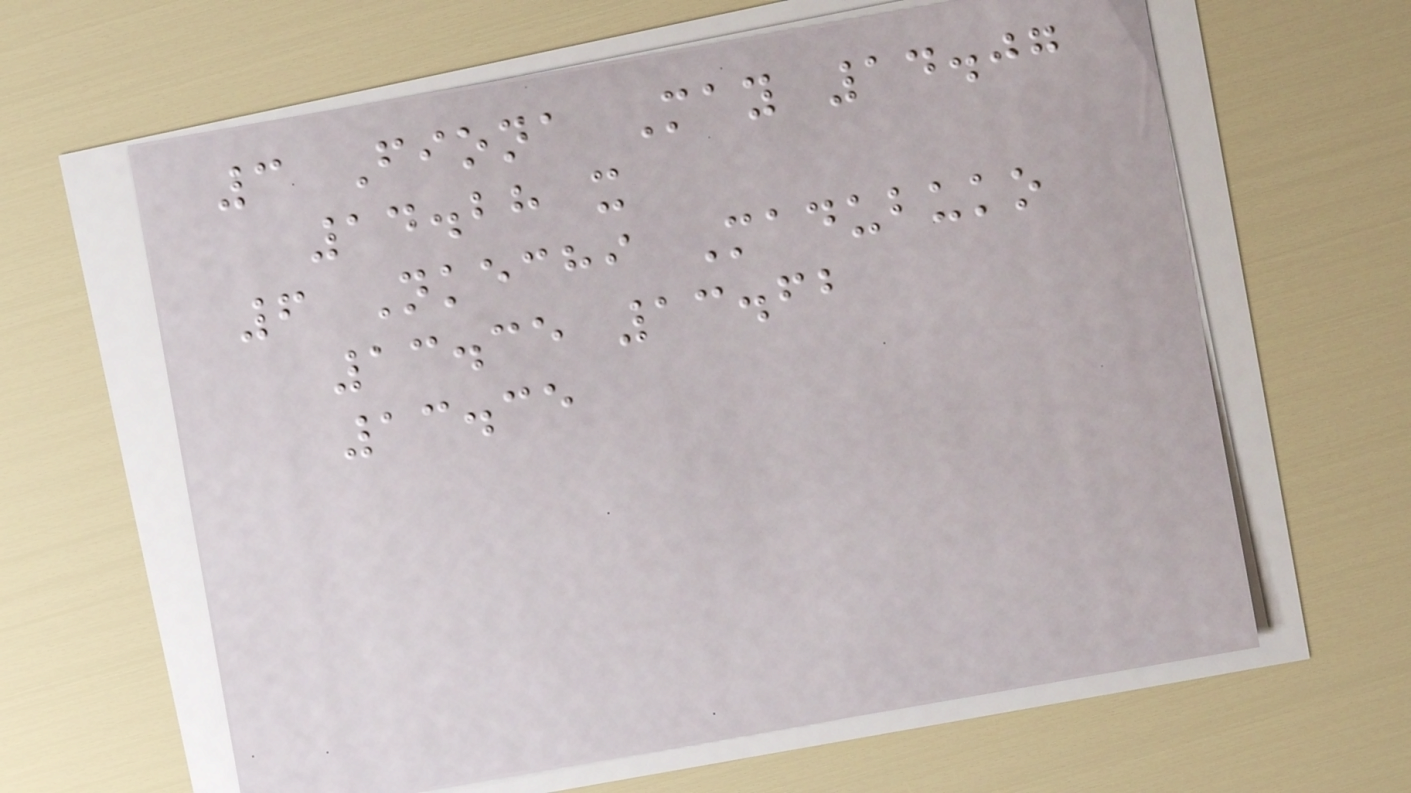3 Fiona May 14.07
14.28 x
6 Nkechi Madubuko
13.35 13.62
13.35
